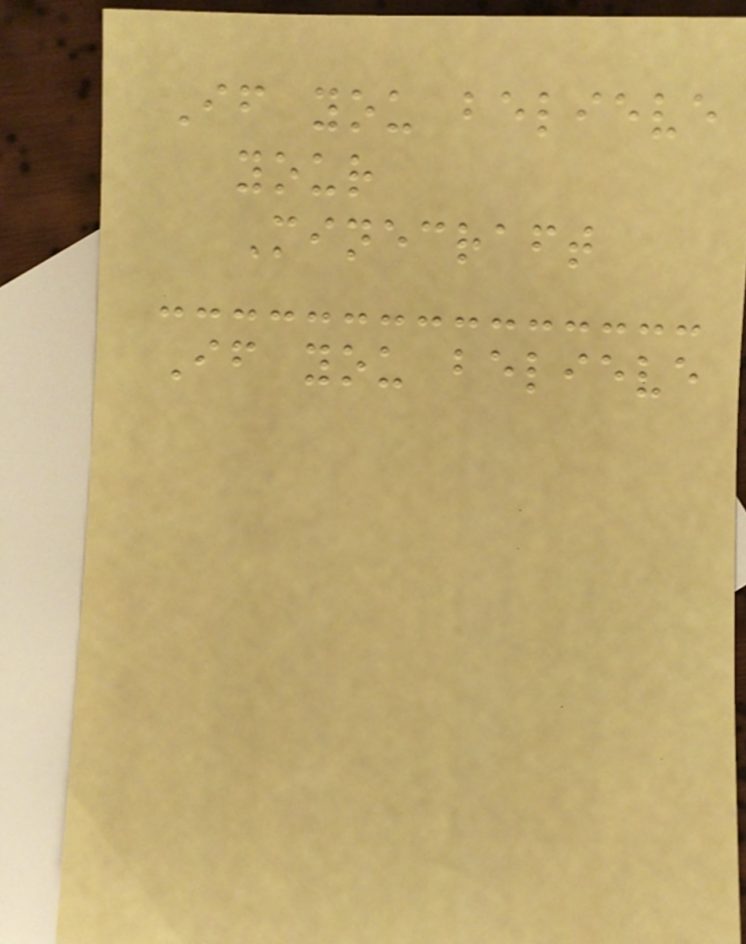If you believe
your
Minecraft
If you believe
